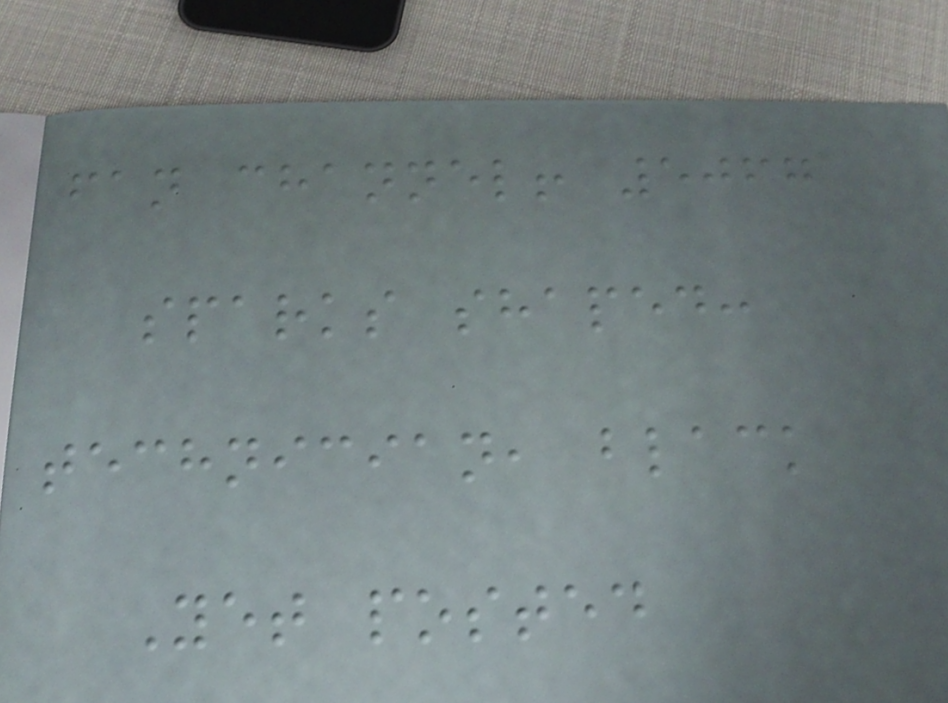fan channel! 5067
sparks shaped:
technician, black
Yet posted
